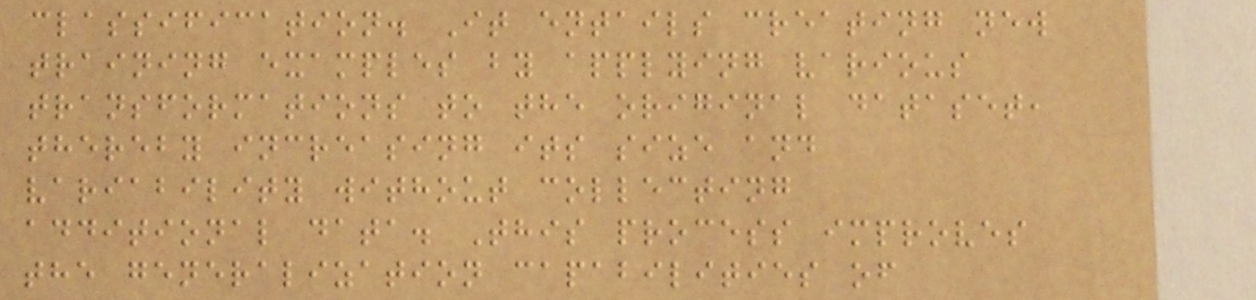classification. It entails creating new
training examples by applying various
transformations to the original dataset,
thereby increasing its size and
variability without collecting
additional data. This process improves
the generalization capabilities of
